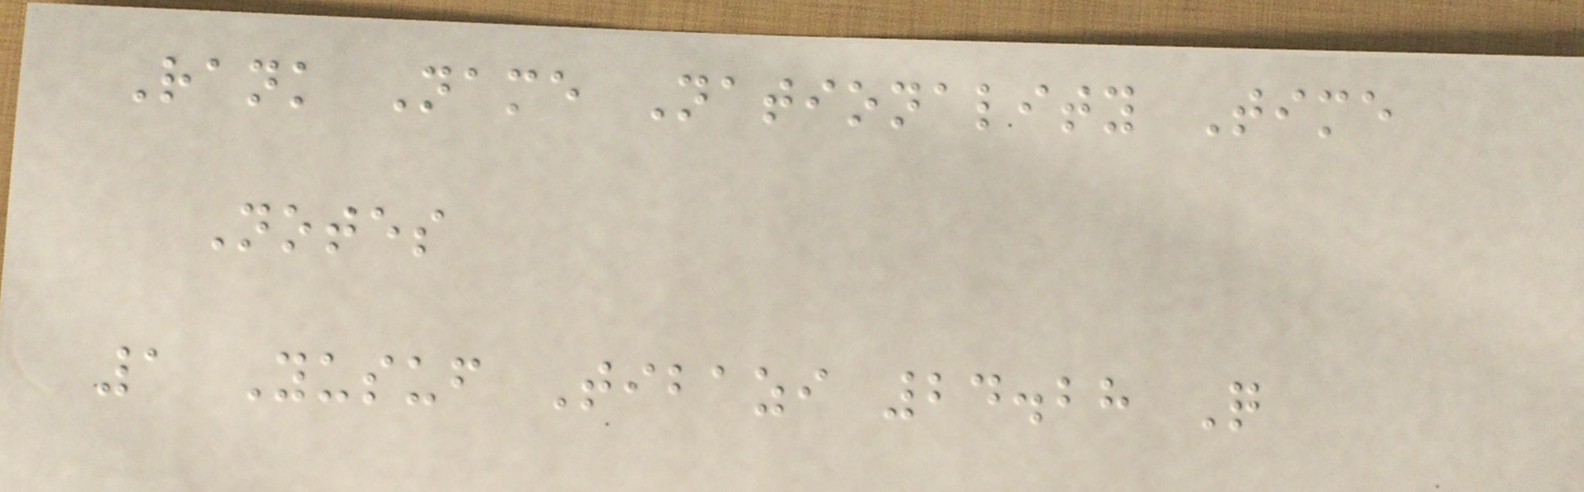Rank Name Nationality Time
Notes
1 Yusuf Tibazi 24.28 Q
